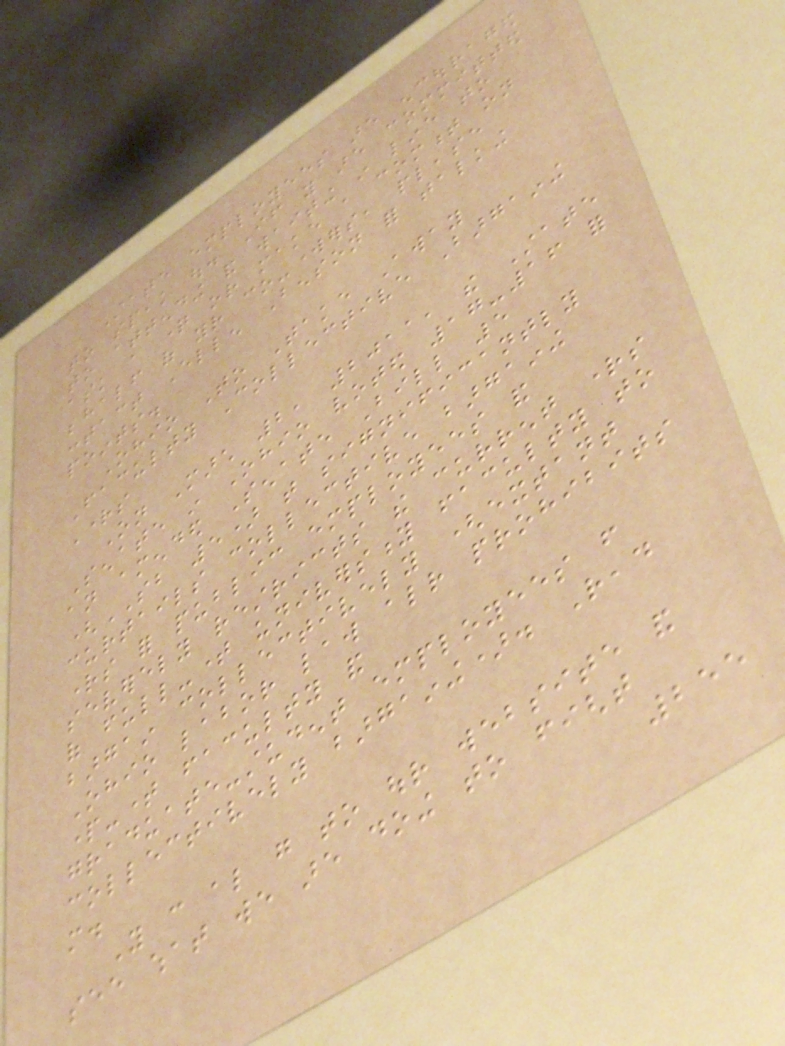State employees are encouraged
to speak out. If you are committed
to attending and waiting in line to
ask a question or make a comment on
behalf of your co-workers, please
contact Ellen Benson for talking
points.
Ohio To Take Away
Faculty Collective Bargaining
Rights
On March 2, 2011, the State
Senate in Ohio voted 17-16 for
an amended Senate Bill 5
(SB 5) that significantly
curtails collective bargaining
rights for public employees and
severely restricts the current rights
of full-time university faculty to
bargain collectively (extant
Ohio labor law already prohibits
part-time faculty and
graduate-student employees from
collectively bargaining). Read
more.
You can also go to our website and
see what we are doing to fight
255
